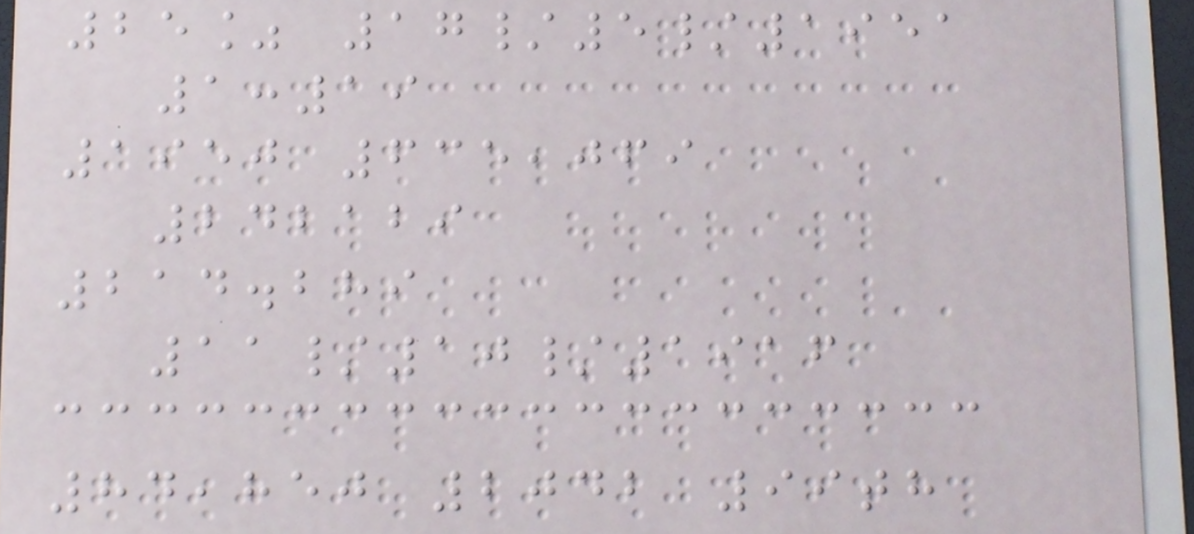25% 17/5/1951
1:19
1950 635,069
242129
214.289
11/10/1916
84,850 2042 99th
